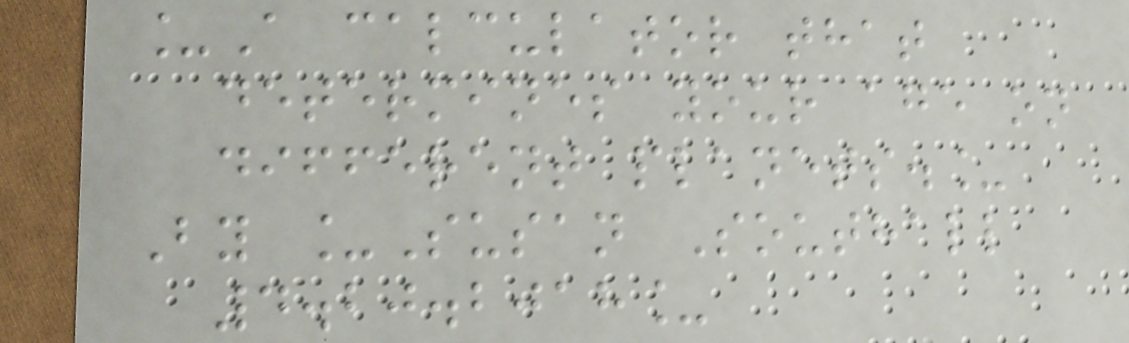_A calculator that
determines your age on
different planets._
By _Susan Southall
4.20.2018_
